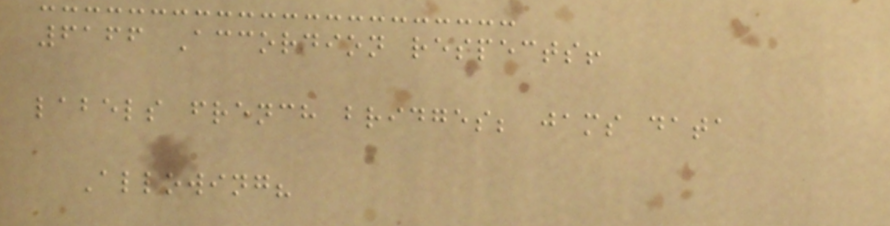6166 Accordion respects!
labels french bridges; jams data
Allowing?
